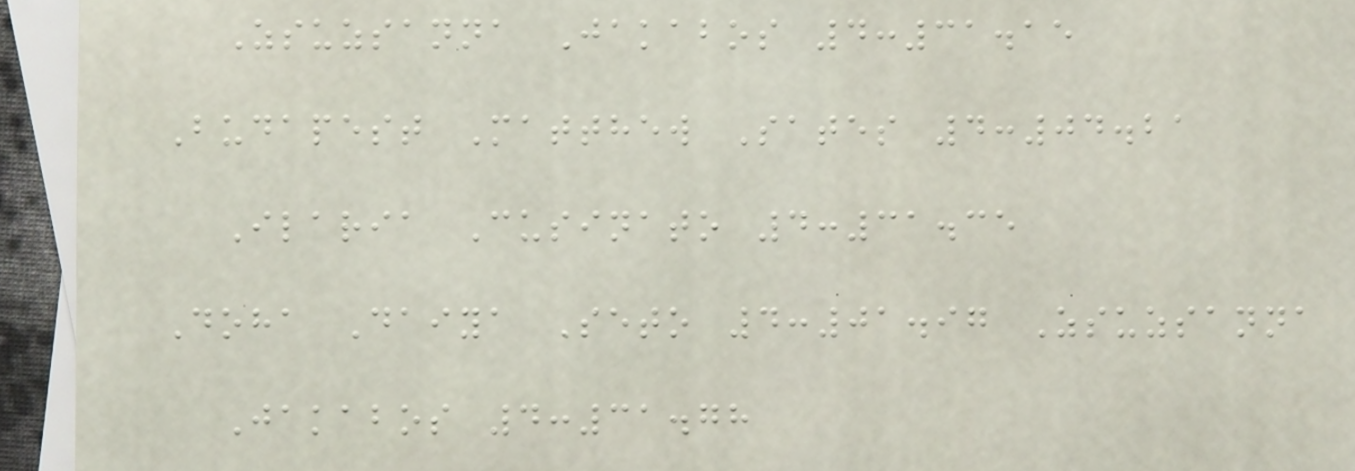Zsuzsanna Jakabos 4:31.15
Budapest Matthew Sates 4:04.21
Ilaria Cusinato 4:31.35
Doha Daiya Seto 4:01.97 Zsuzsanna
Jakabos 4:31.78
